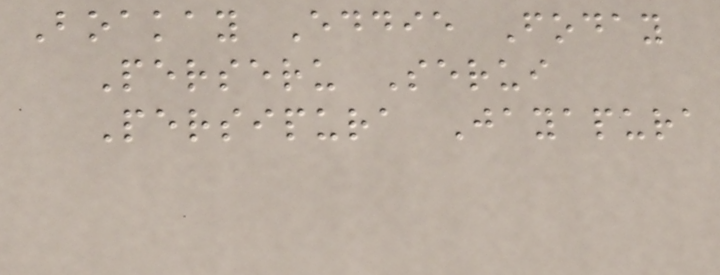Boakay Eddie Foday
Perseru Serui
Persipura Jayapura
